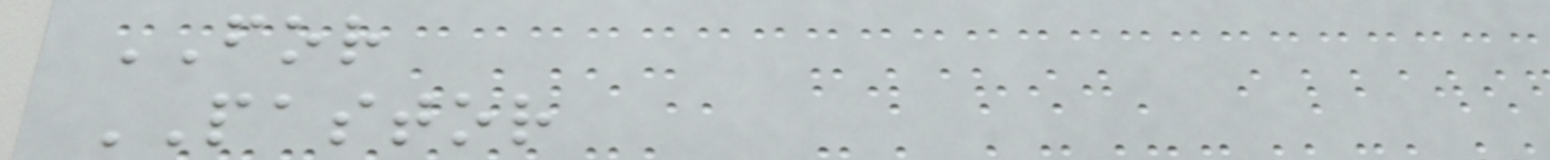FOR
PASTOR
